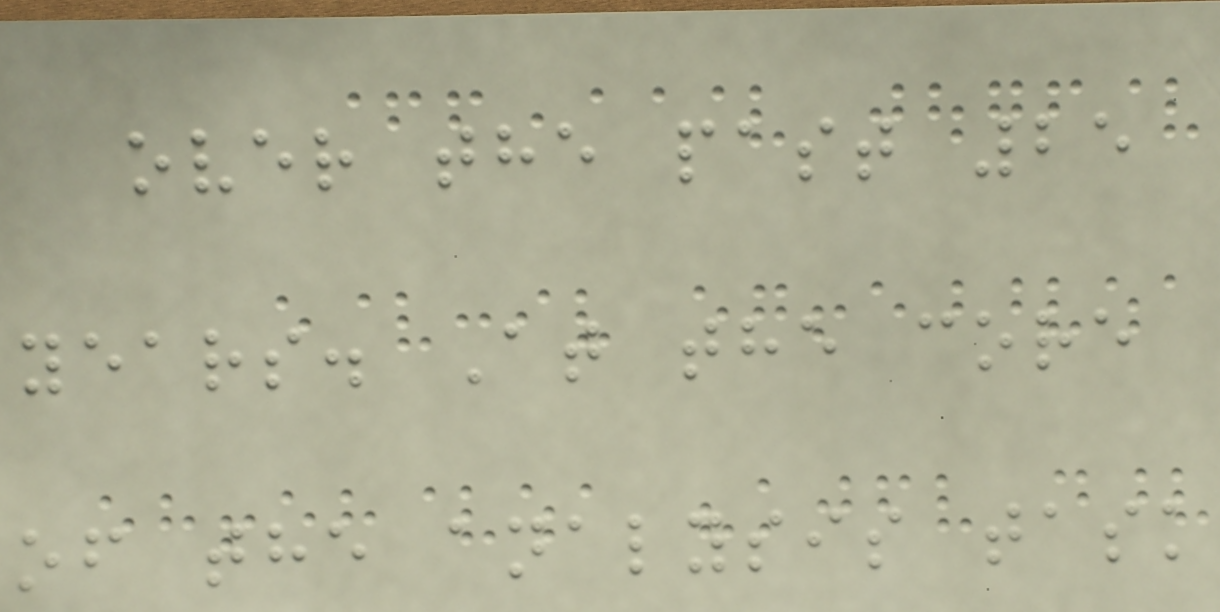over the past 25
years. At the core
of the analysis task
